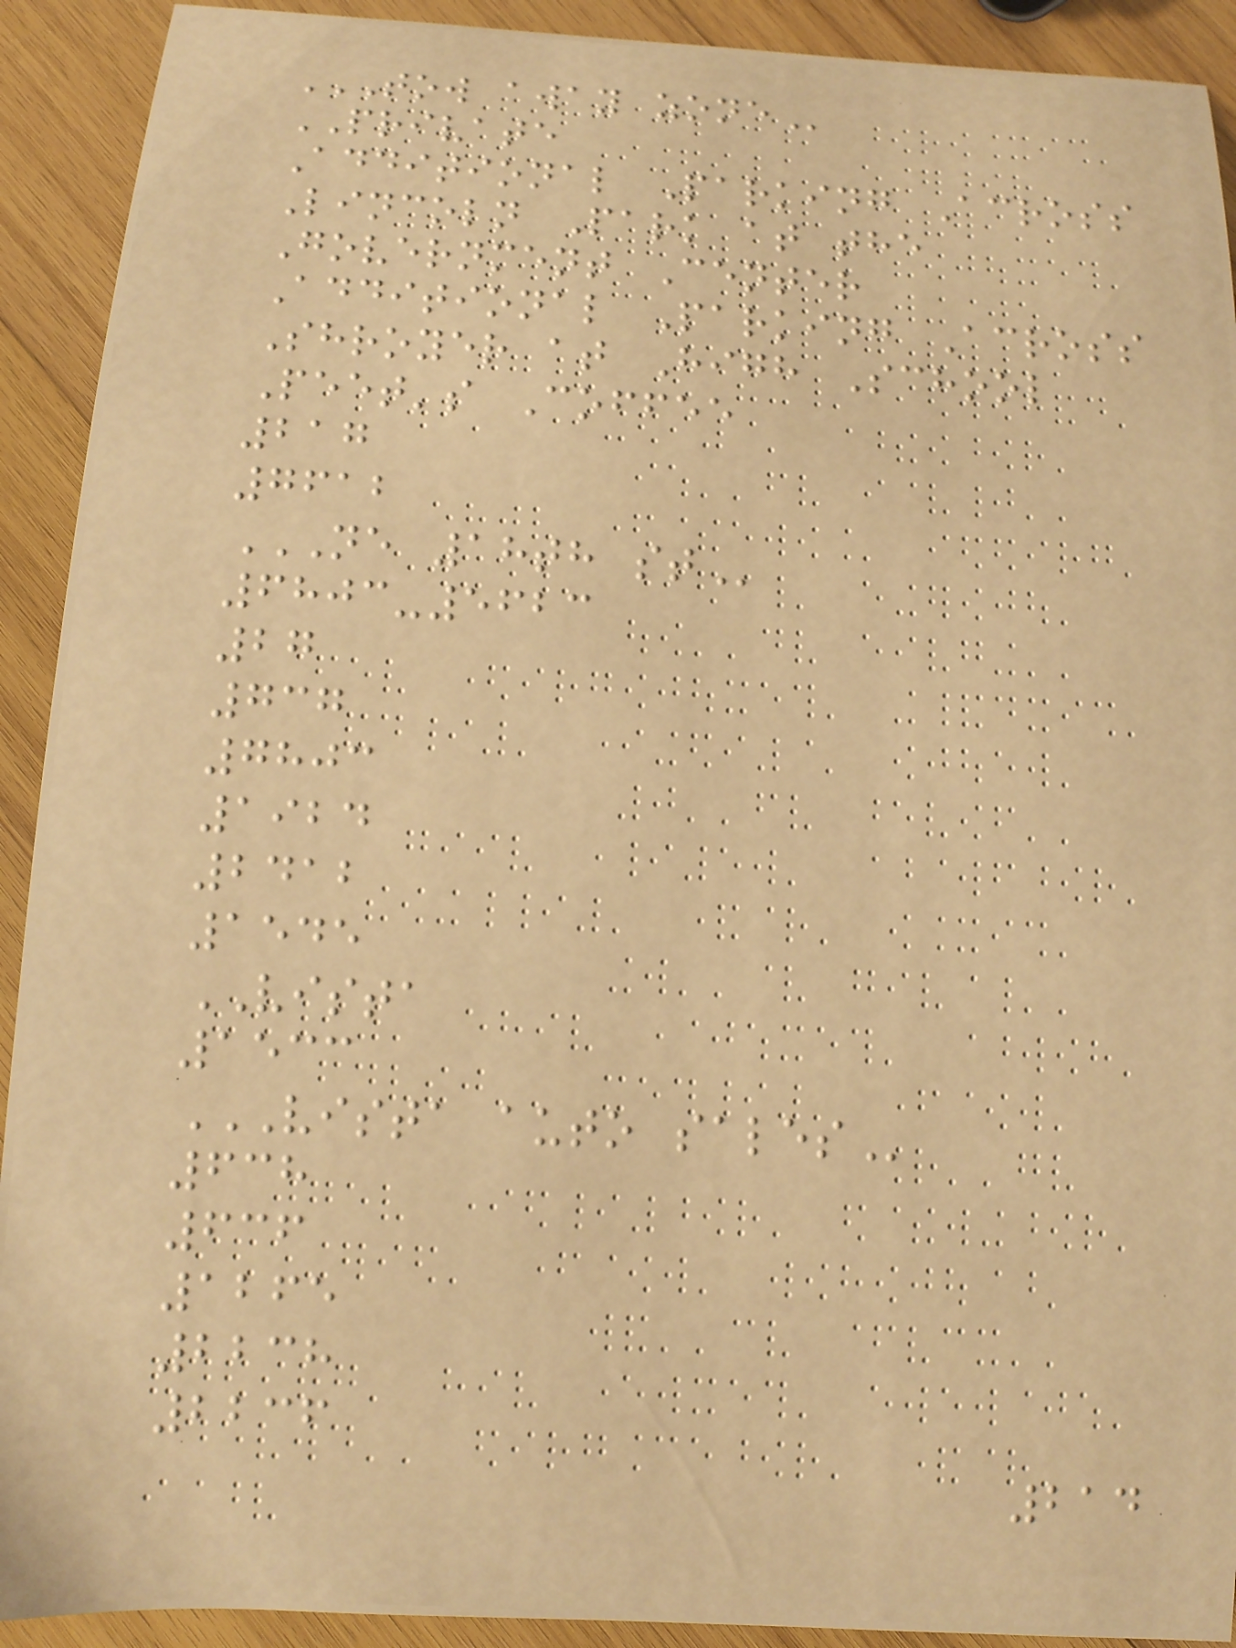TOW AWAY ZONE
PRIVATE
Additional Parking Across
Lincoln Park at the
Government Center
Additional Parking Across
Shroyer at High School
Peet's Coffee
217
7612
NE 18TH ST
6803-5623
27
737
7803
1924
2412
1545
VISTA
1533
VISTA AUTO SALES
638
636
1265
2238
2236
214
